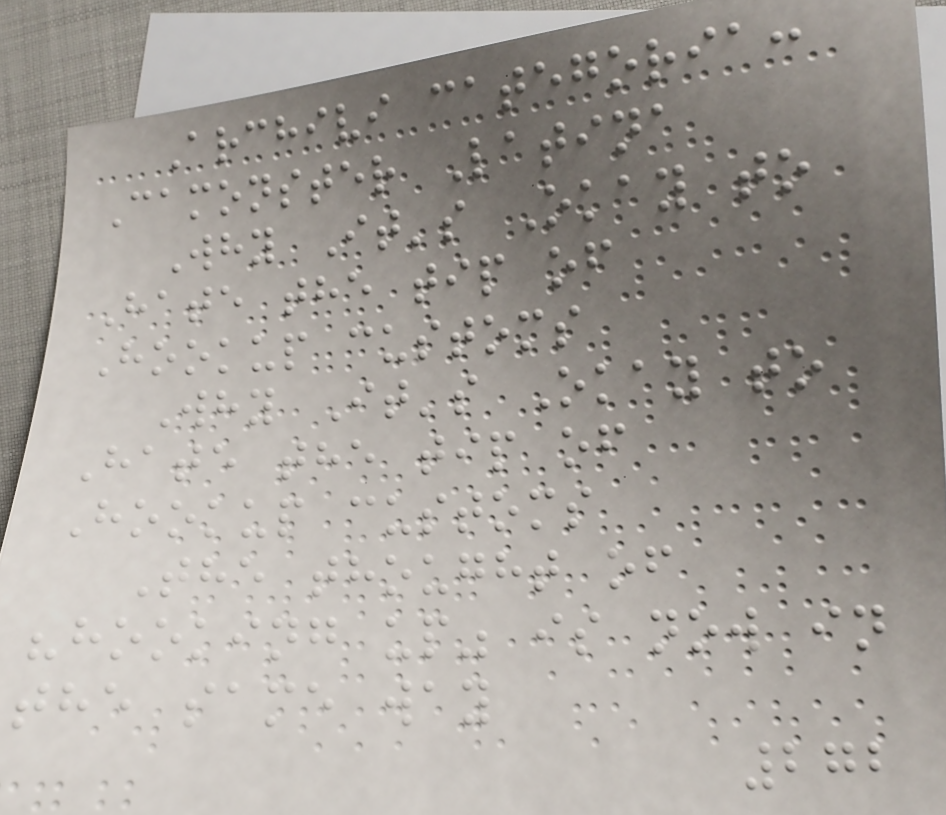Archivi categoria:
Camonster Latina
Why It's Okay to
Hate the tip of
Hookup customs
Why It's Okay to
Hate the tip of
Hookup customs
The thought of
"hooking up" is now in
the same way
272
